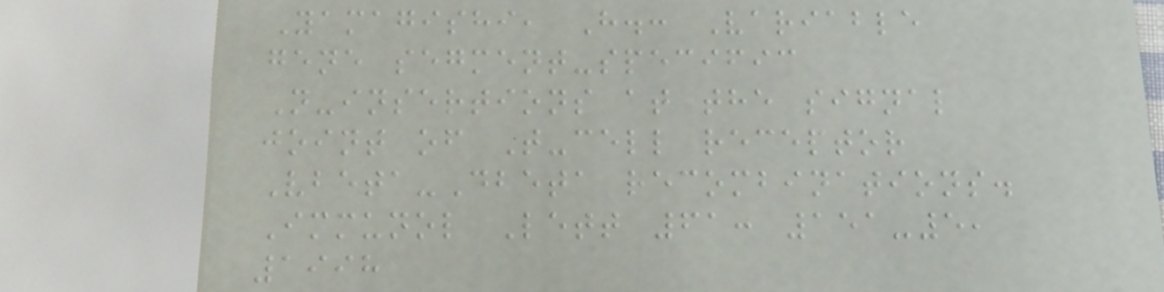Yamagishi, H.: Variable
gene segment-specific
N-insertions at the signal
joint of T-cell receptor
Vbeta-Dbeta recombinations.
Immunol Lett 61: 151-5,
1998
